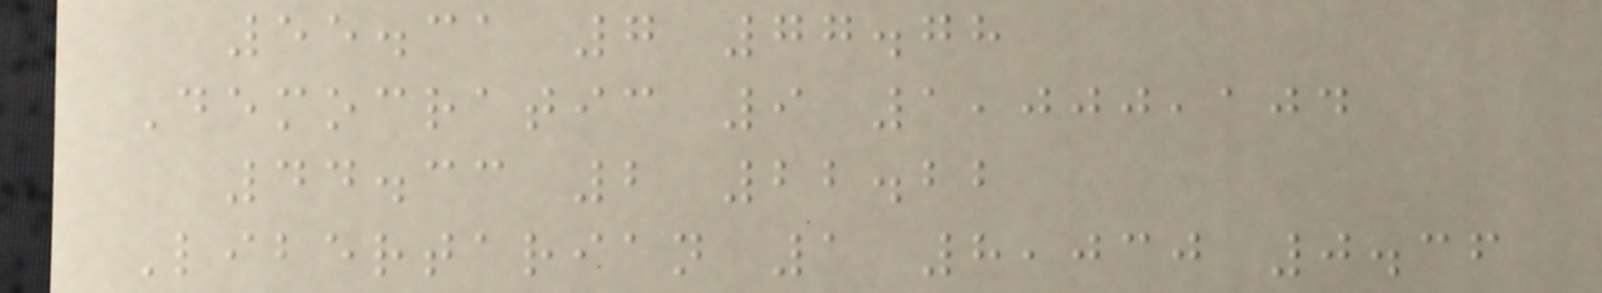55.31 7 77.78
Democratic 9 1,000,104
44.33 2 22.22
Libertarian 1 8,030 0.36
